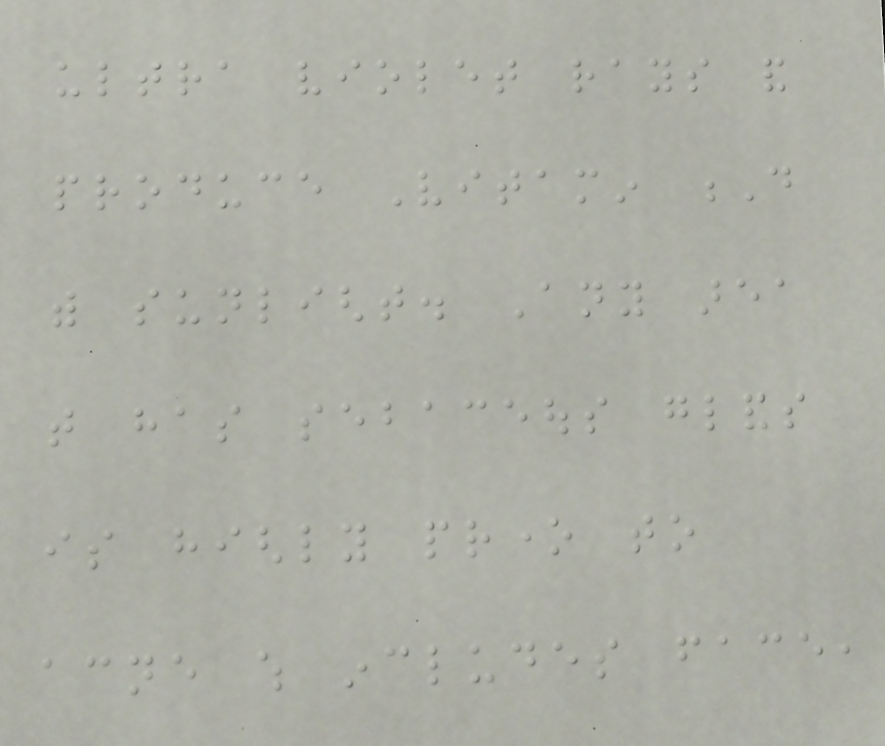ultra violet rays and
produce Vitamin D
with sunlight. Any area
that has sebaceous glands
is highly prone to
acne which includes face,
